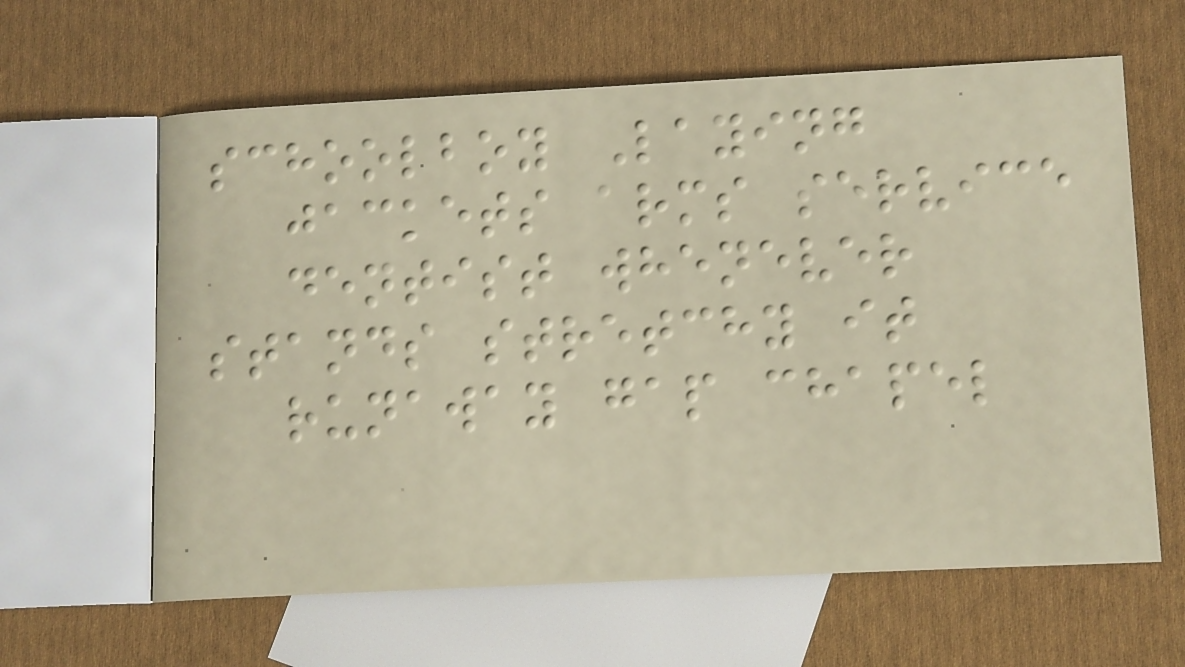schoolboy Laying
jackets arms service
dentist whenever
stands stretchy it
runaway gap chapel
